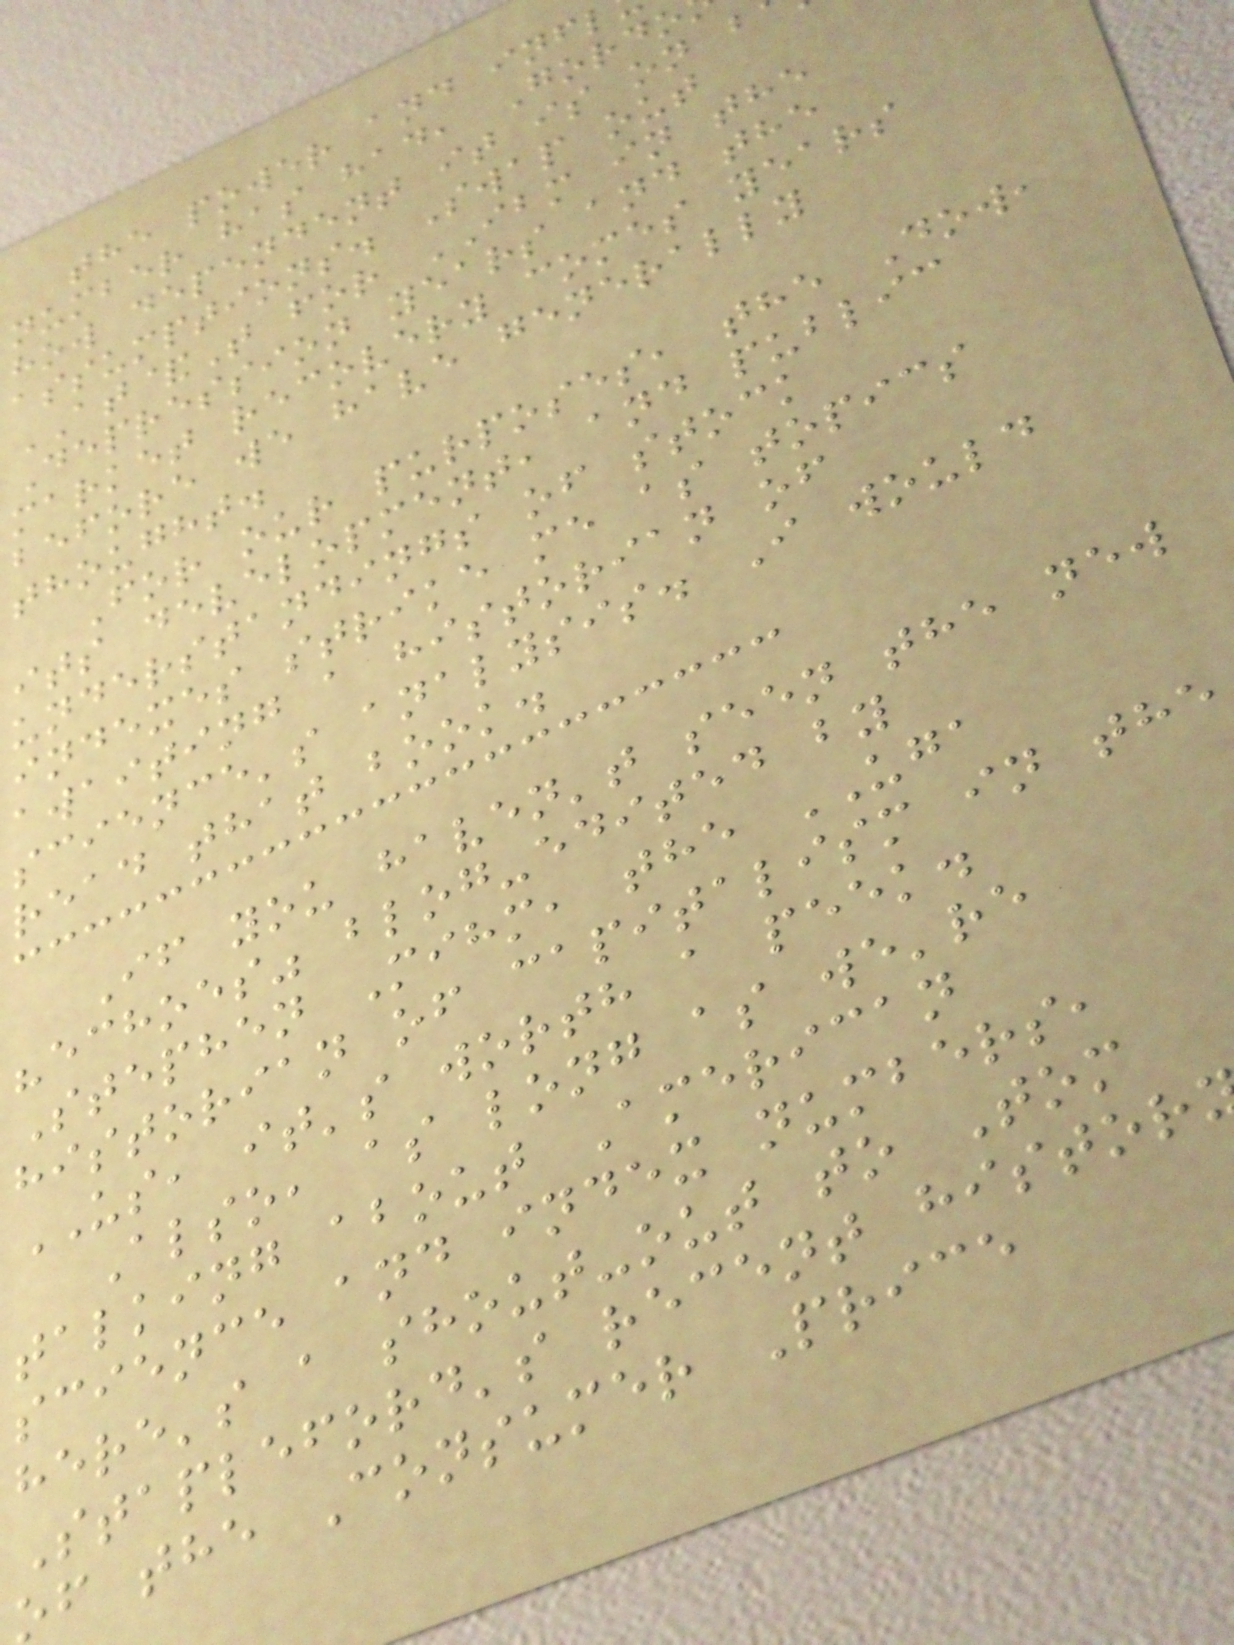the power and infl
number has had, Gordo
how dependent it is on b
assumptions. Swap out
AT&T for IBM in the
Depression years and the
market recovery comes years
before we have generally
thought.
For our purposes, the Dow,
its development, and public
understandings of stock
indexes strike me as topics
awaiting a historian of
science's analysis. I would
read that book.
If you haven't seen the new
"echoes" blog-edited by
Stephen Mihm, the UGA
historian of capitalism in the
US, it's worth a peek.
Also, as long as we're
talking about American
science and index numbers,
here's a shout-out to Tom
Stapleford's recent histor
f the Consumer Price
